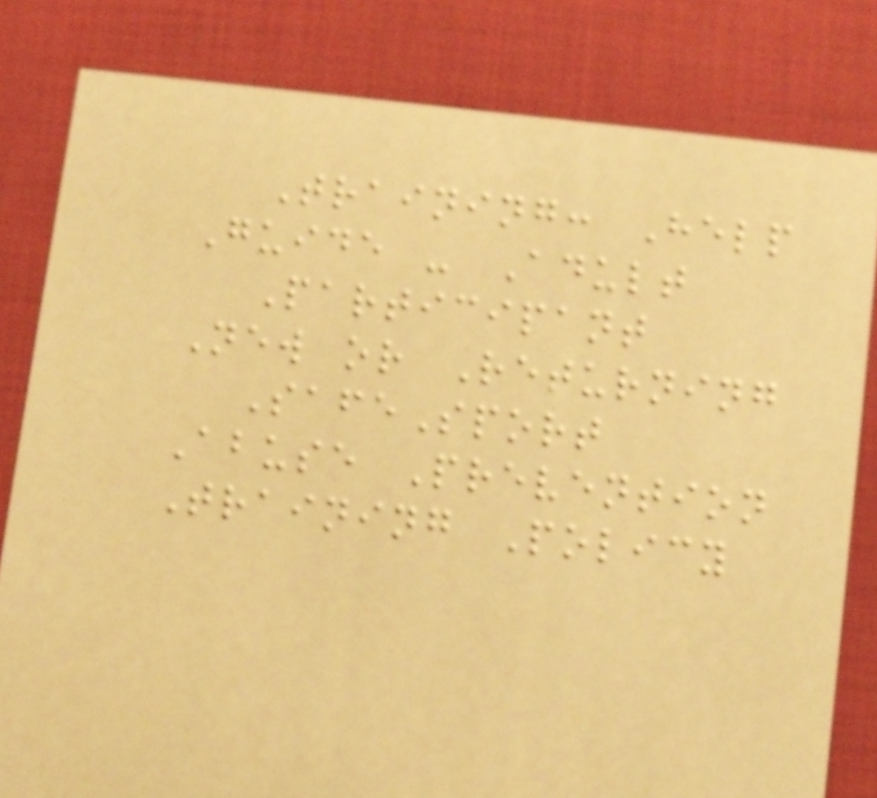Training: Help
Guide - Adult
Participant
New or Returning
SafeSport
Abuse Prevention
Training Policy
